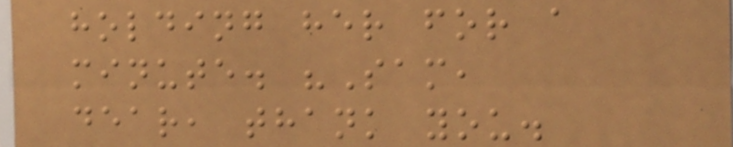holding her for a
minute. "Sam,
dear, thank you.
